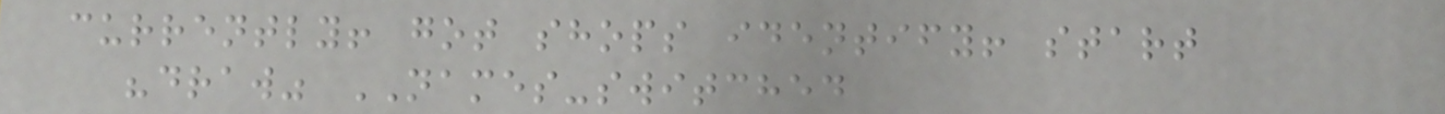currently! got shops identify! start
"draw" NAMES-switched
